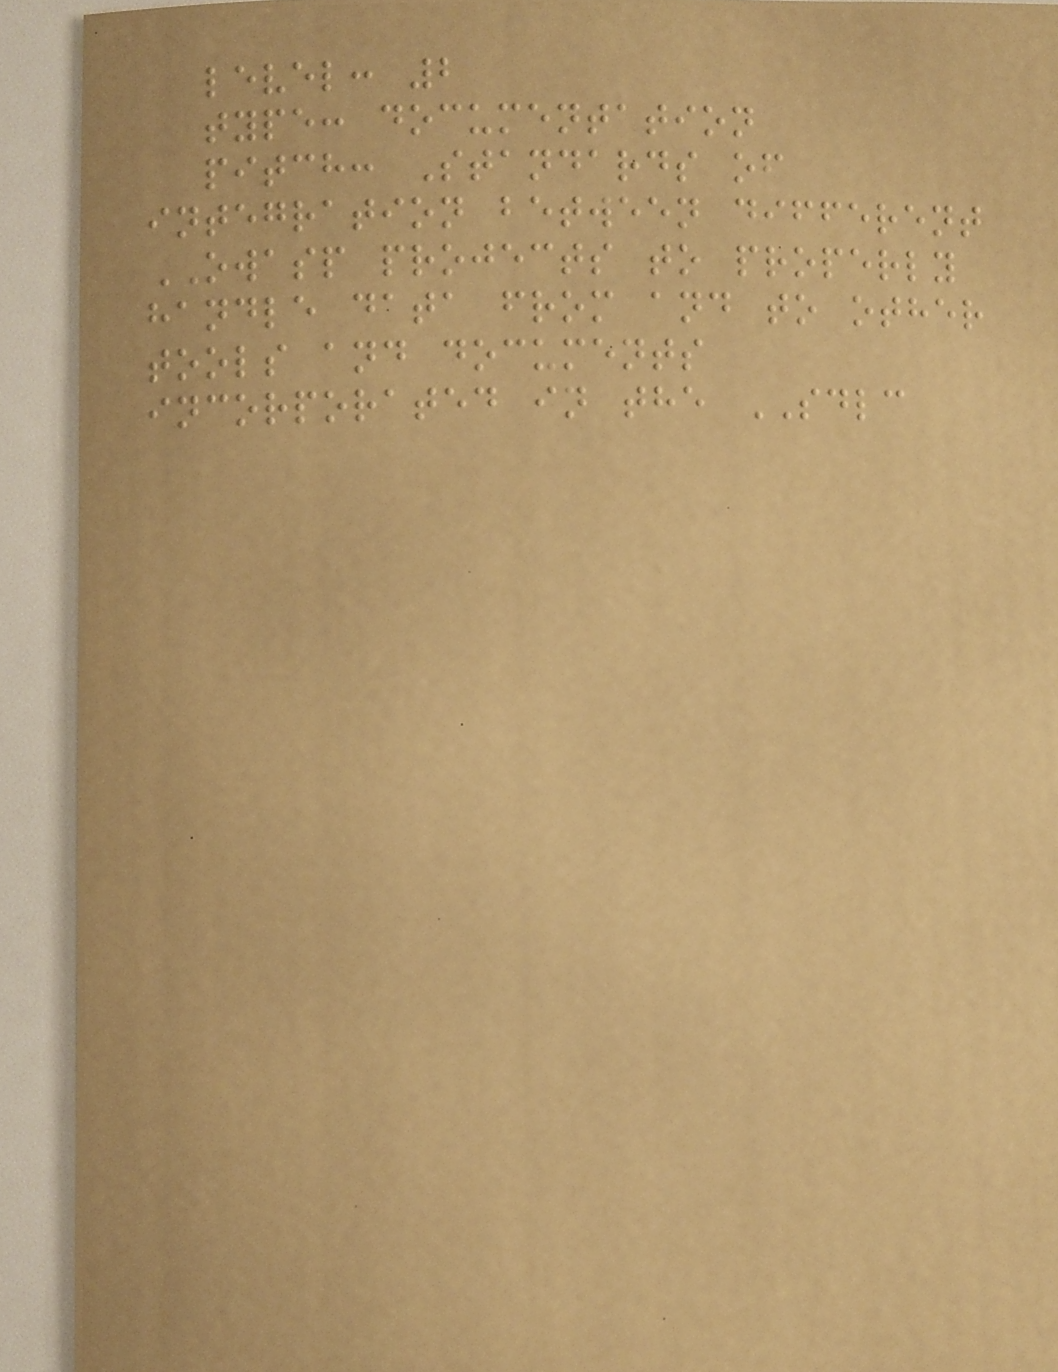level: 2
type: documentation
pitch: Standards of
integration between different
OWASP projects to properly
handle data from and to other
tools and documents
incorporated in the SDLC
